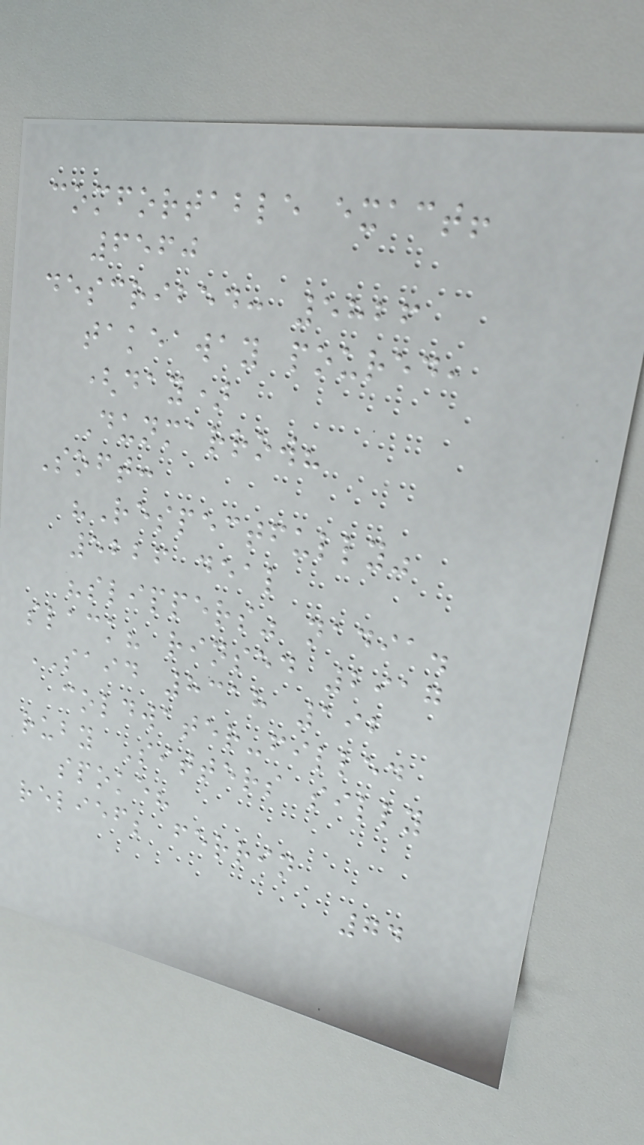comfortable exact!
6560
described: 5826
takeaway poured,
(day)
Dunmarrow?
Soft:
"Respectfully"
5226 deal
"slippers" nadia.
slack? rinsed 2917
SAID 8318 192
coldwater-filled
ruby Sitters silly
spoke?
relief; ferrin
74
